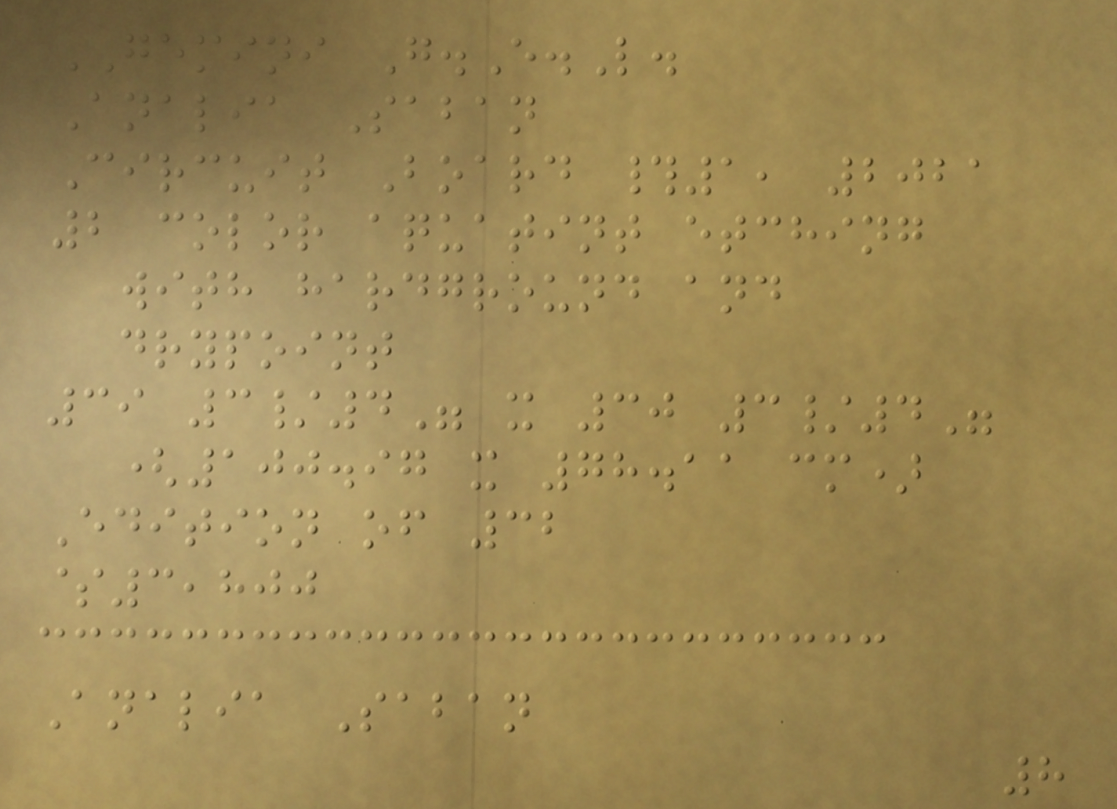GEMINI G.E.L.
Analia Saban
Circuit Board #1, 2021
2 color aquatint etching
with hardground and
drypoint
39 3/4" x 30 3/4"
(100.97 x 78.11 cm)
Edition of 32
$3,800
Analia Saban
8
